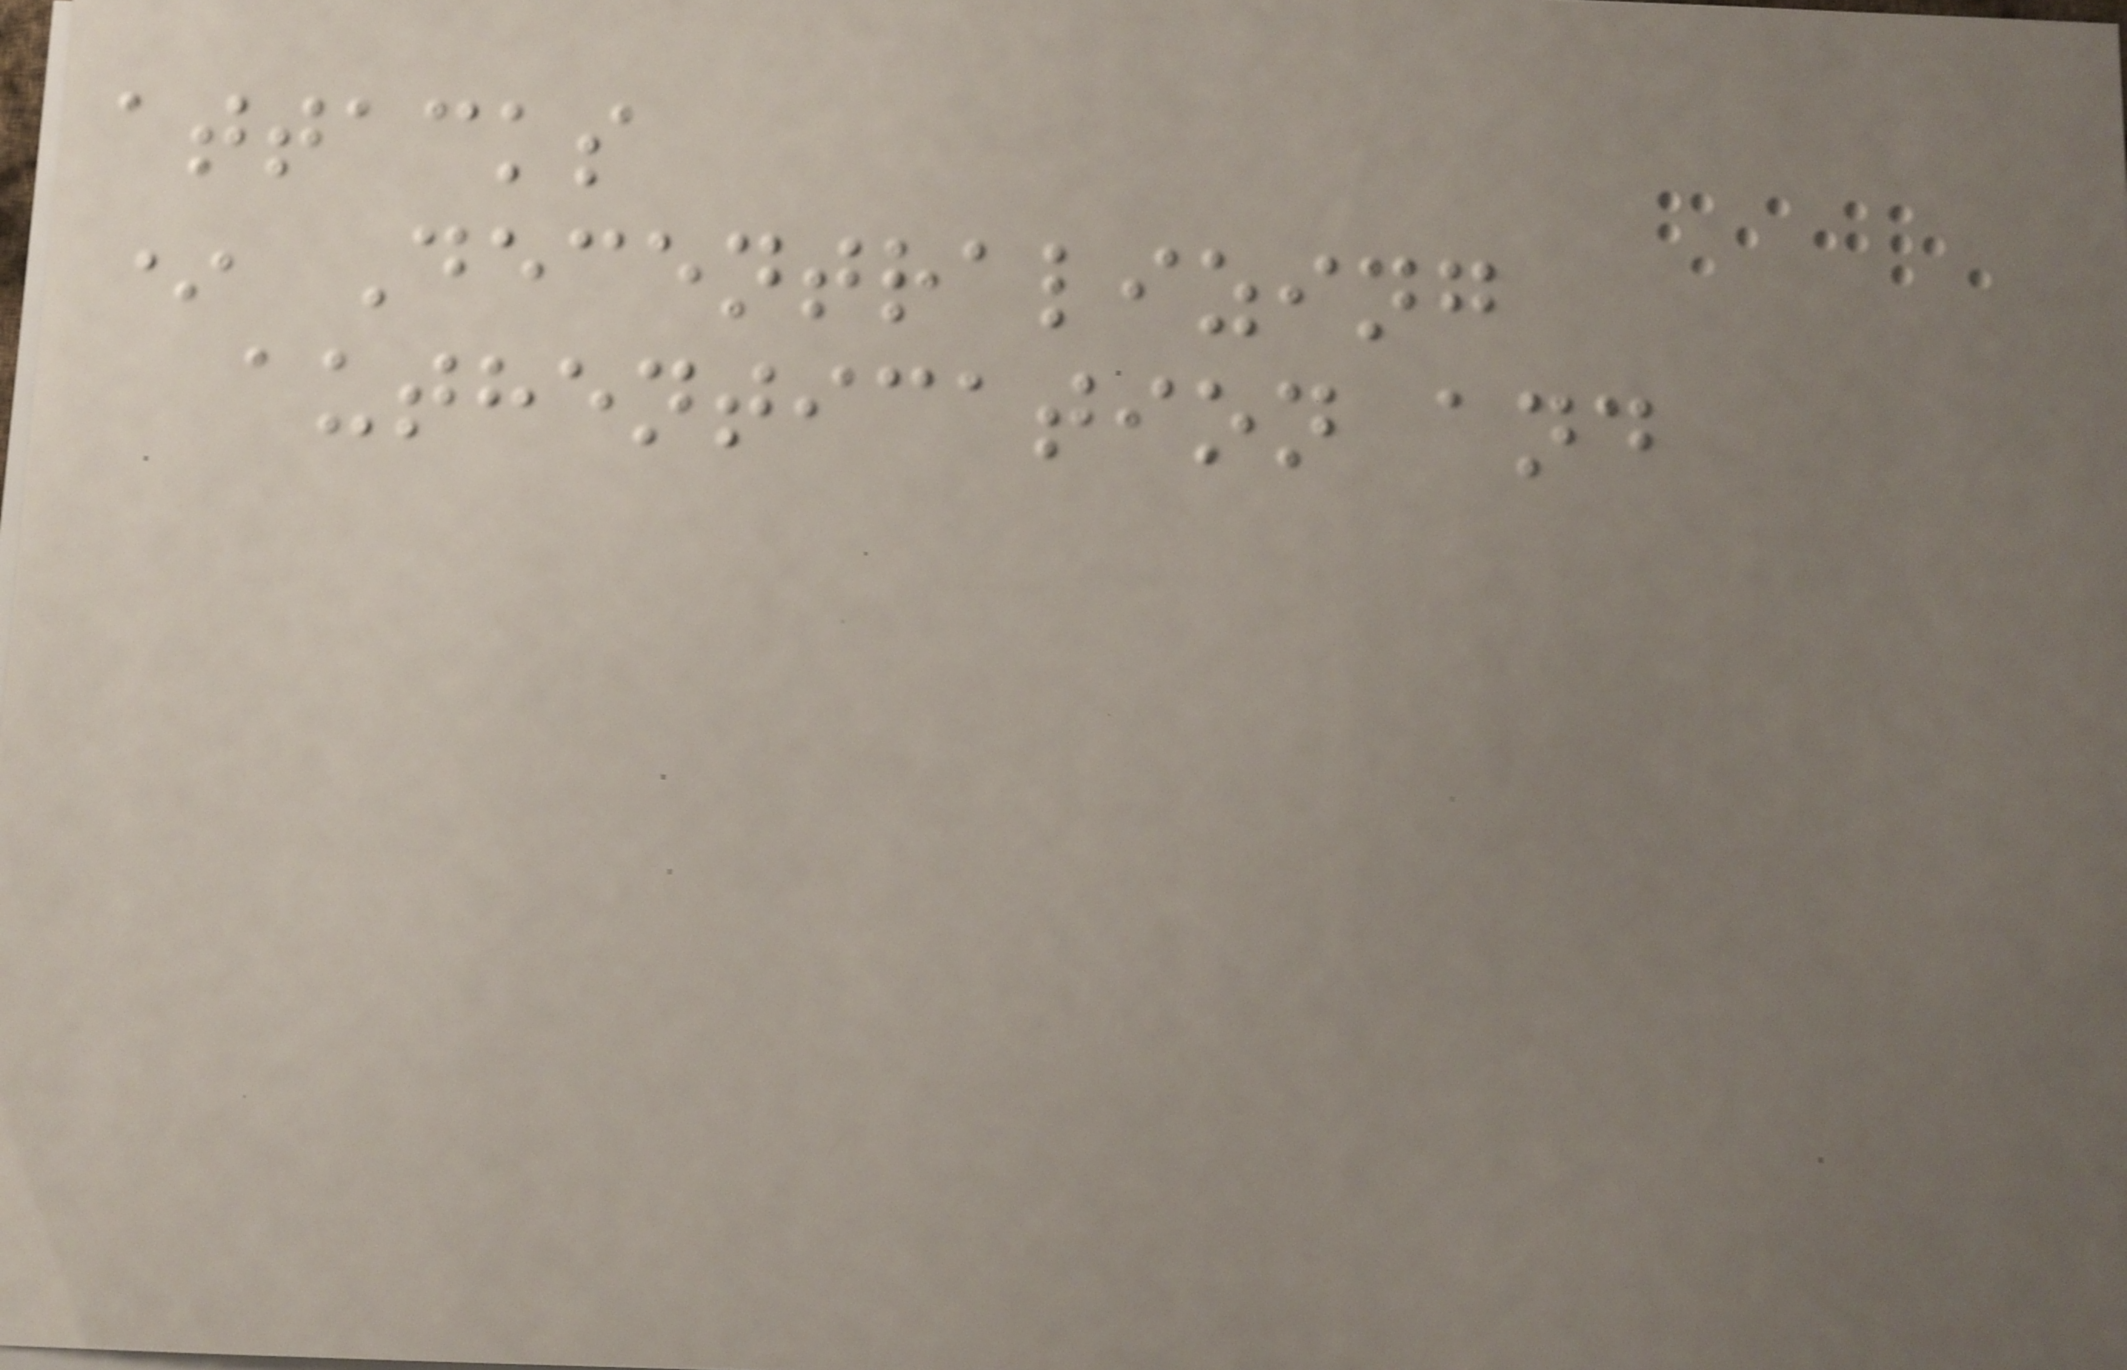attacks
* Decentralizing
authentication and
